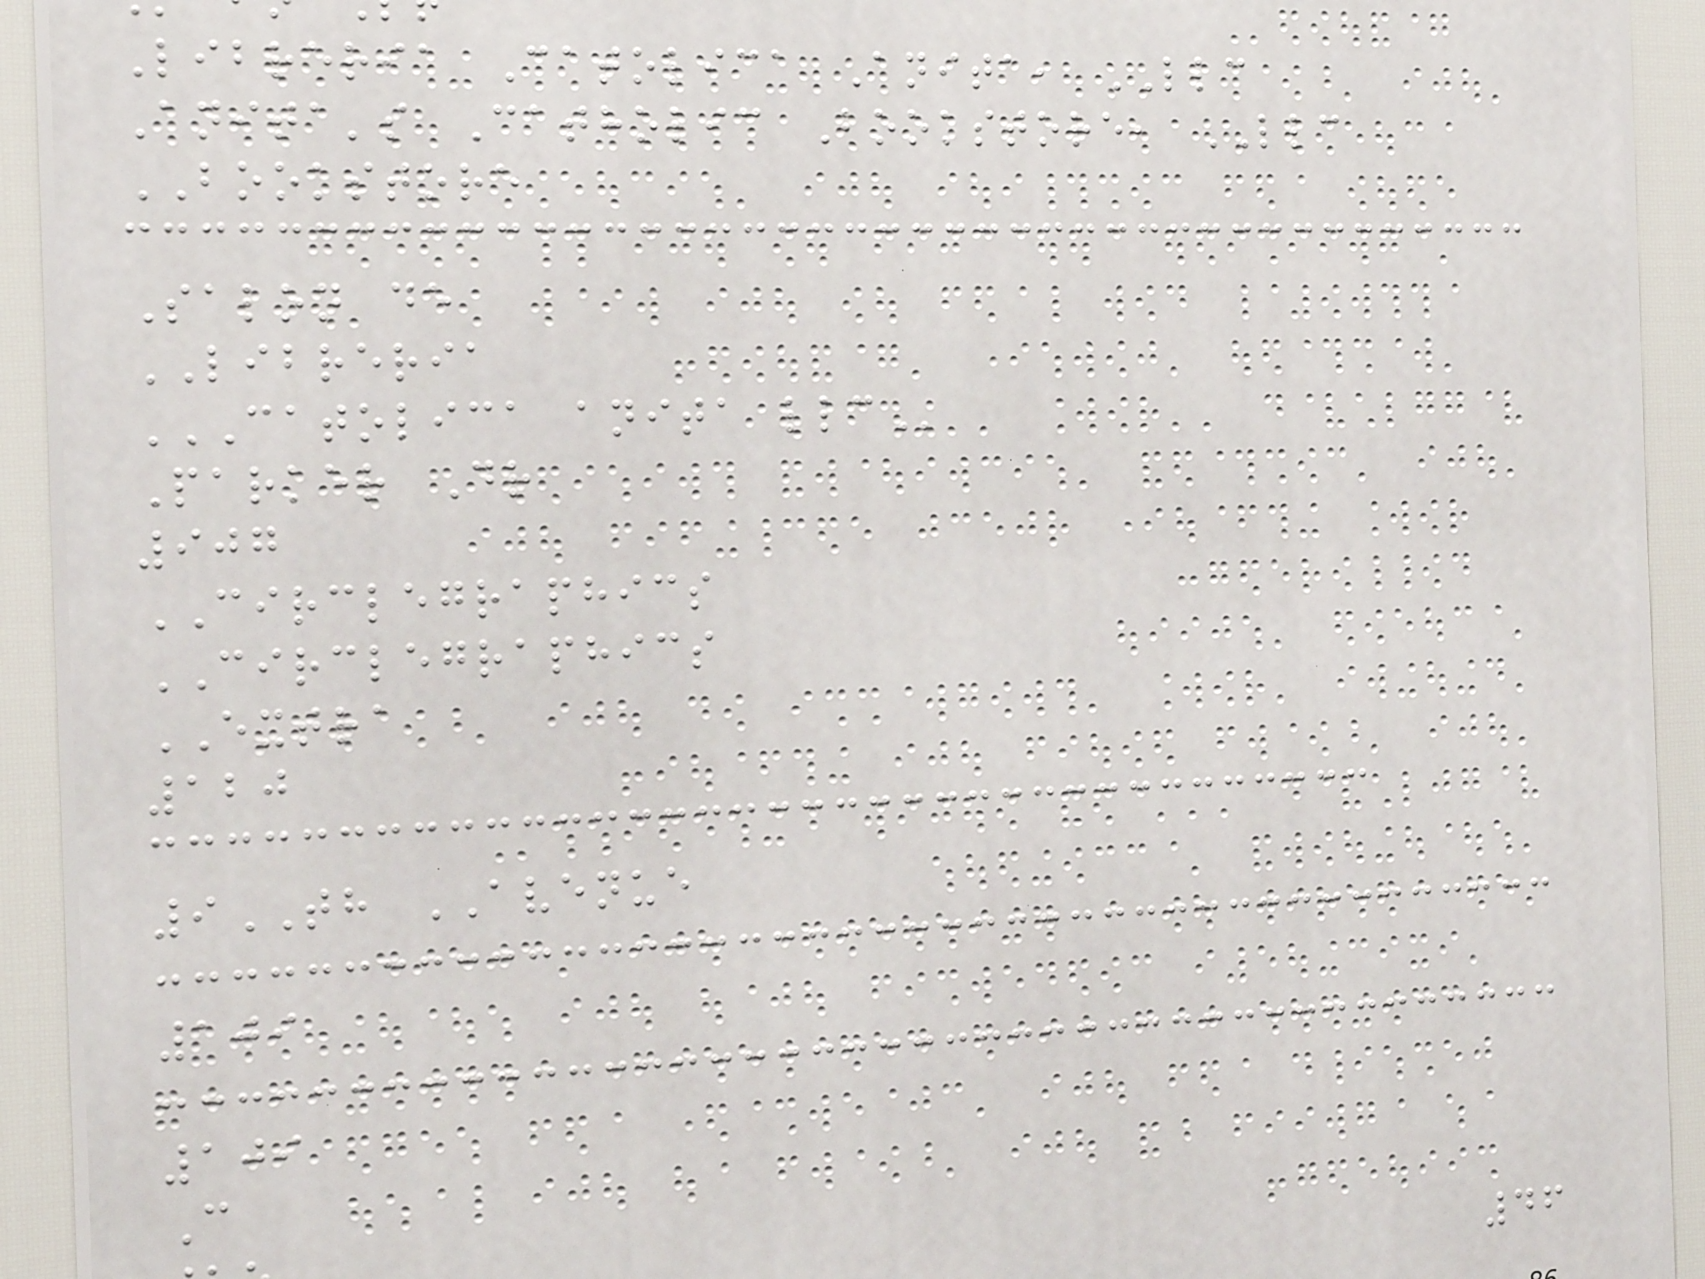Libreria Catolica Anita, LLC
Anita's Catholic Bookstore, LLC
BOOKSTORE
Salon de
LIBRERIA
CATOLICA ANITA LLC
Parker Dr
907
CIRCLEGRAPHICS
CIRCLEGRAPHICS
EXTRA
120
9TH AVENUE
109
109
C
46
